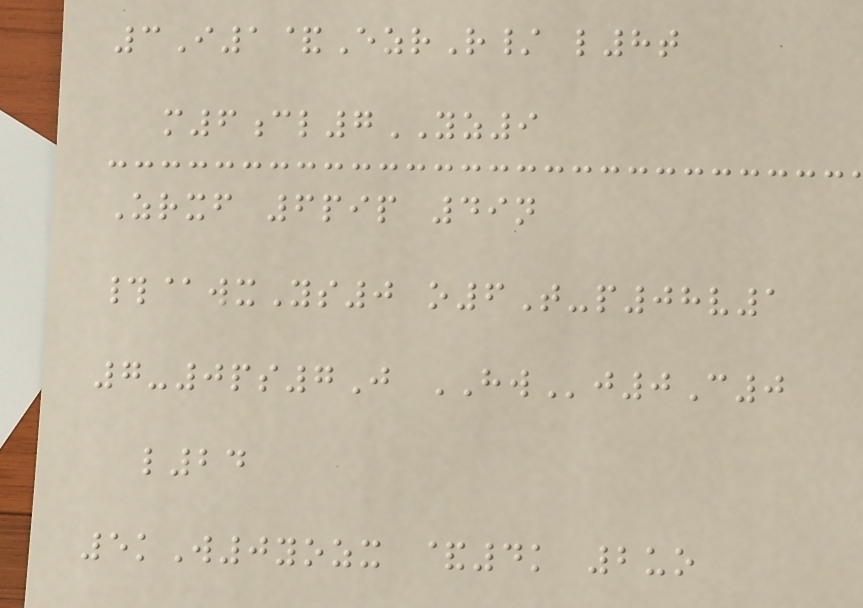3I1&EzrR/ l8t
m6cl7YZ9
Zrxf 6pip 49n
#@wxYs0 o6T-p08v1
7-0ps7J HWj0C0
l24
5kW0yozx &4k 2uo
